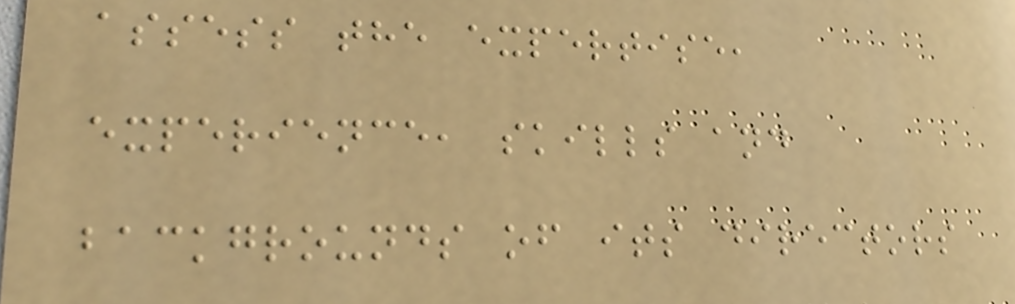assess the expertise,
experience, skills and
backgrounds of its directors
